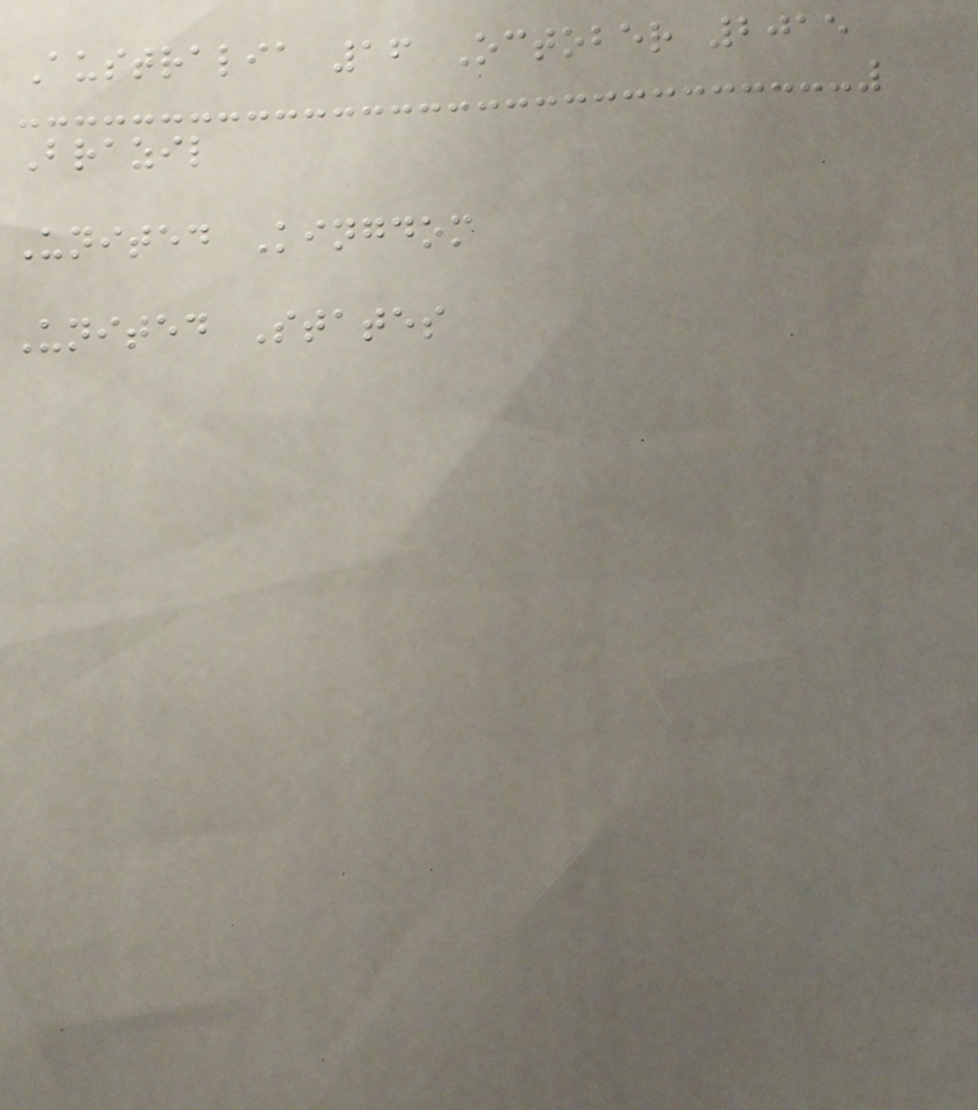Australia 16 October 2015
Brazil
United Kingdom
United States
